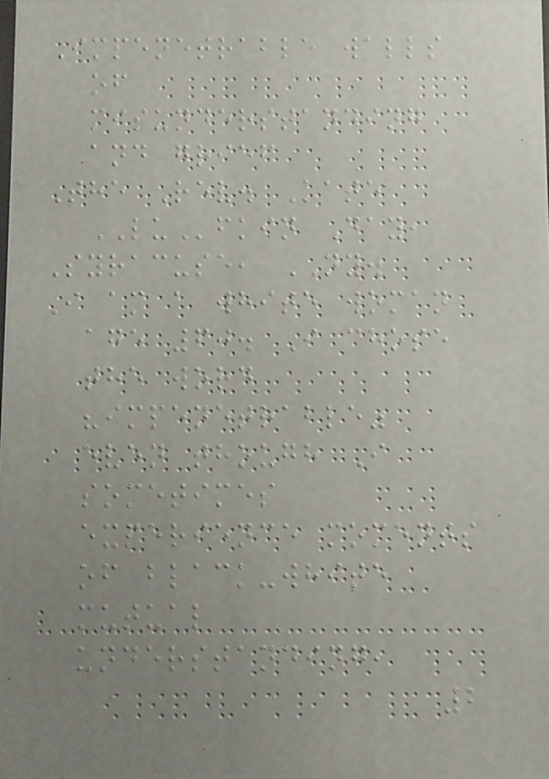Impenetrable walls
of
misunderstanding
and grief
The Rev. Kate
LUfkin Day,
Syracuse, NY.
I am a white woman
age 60. I chose
the word
"impenetrable"
even though I
sometimes
experience moments
of black-white
mutual
understanding,
2
